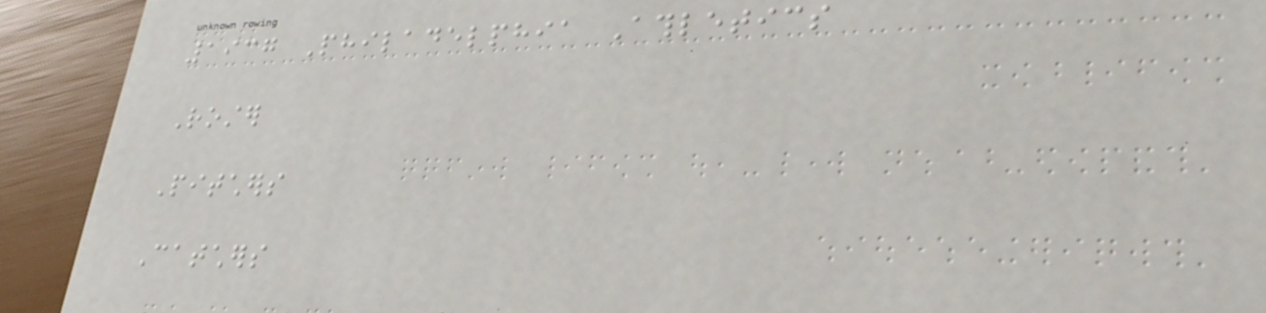1937 Philadelphia Athletics
Roster
Pitchers
Catchers
